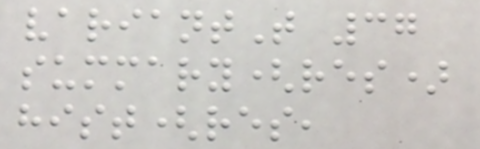variantT 37
summary(res)
hist(res,
